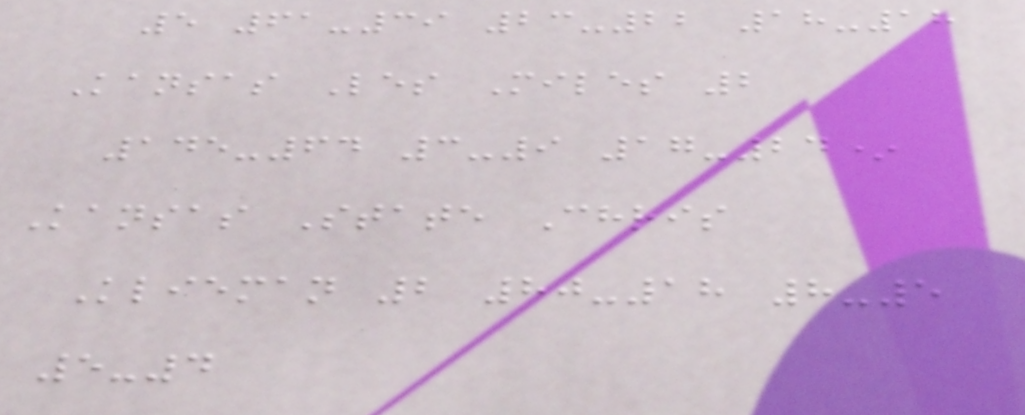5 61-39 23-22 18-18
Kansas Les Miles 2
145-64 3-9 17-24*
Kansas State Chris
Klieman 2 80-18 8-5
5-4
